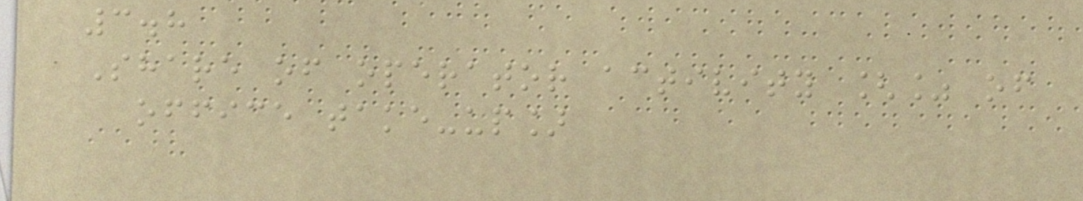3.8
Share of operator activity [% of
office take-up]
